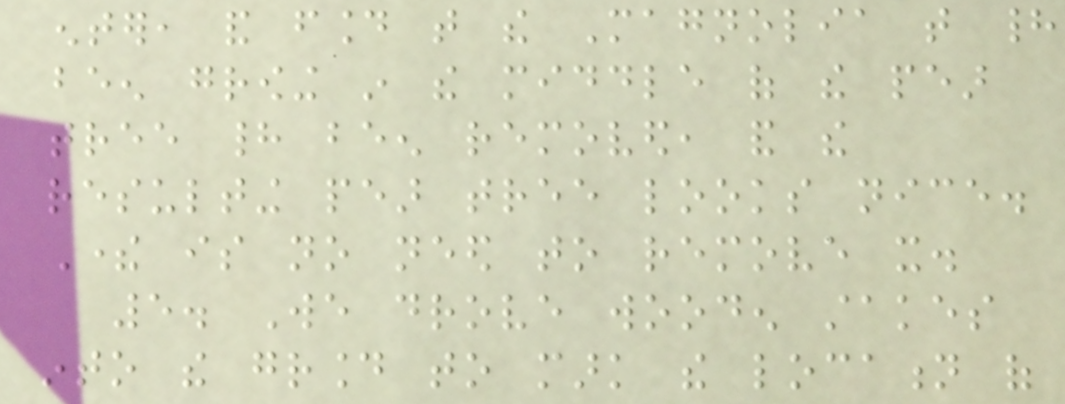enter, and found that the Magnolia that had
been growing in the middle of the pear
tree had been removed, and the
resulting pear tree looks nice.
There is no need to remove it.
5. We drove wooden stakes
into the ground to mark the location of
